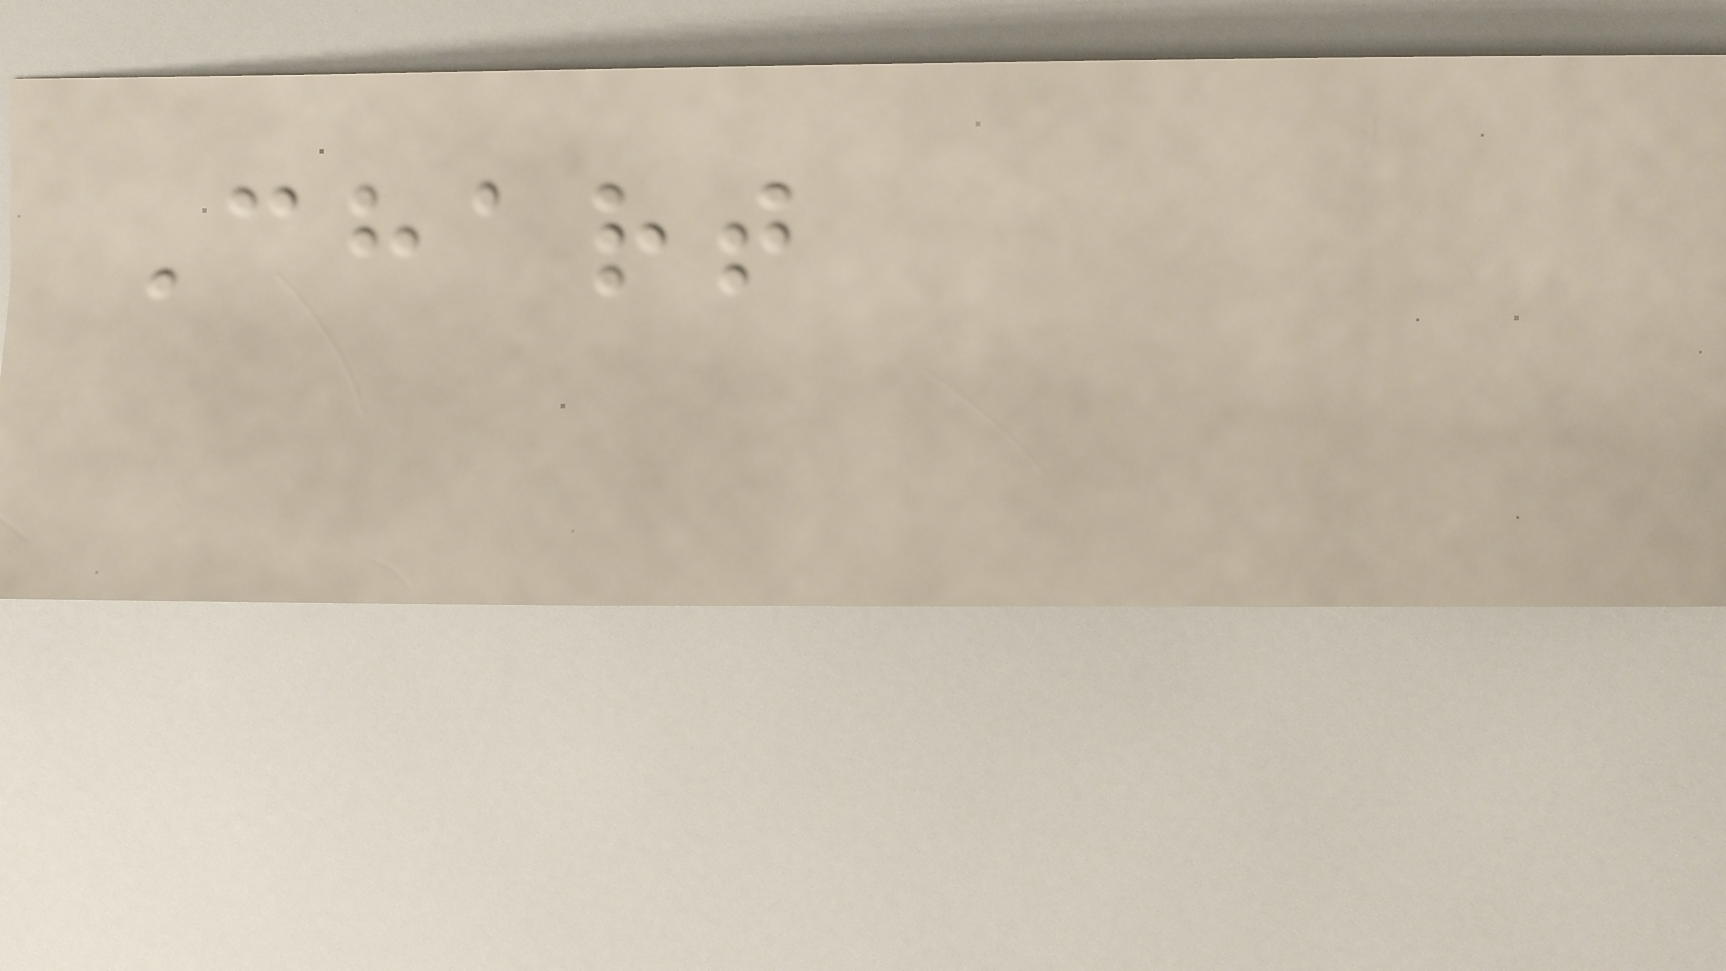Chart
